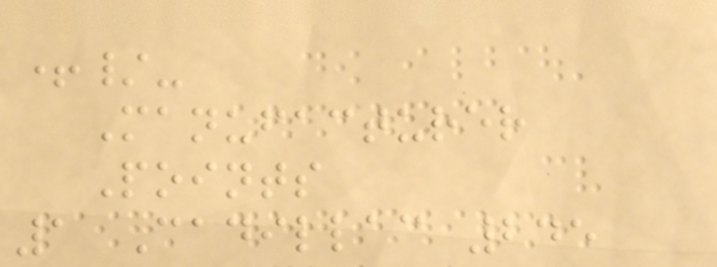+/-
Manufacturer
Points
1 Cadillac 245
